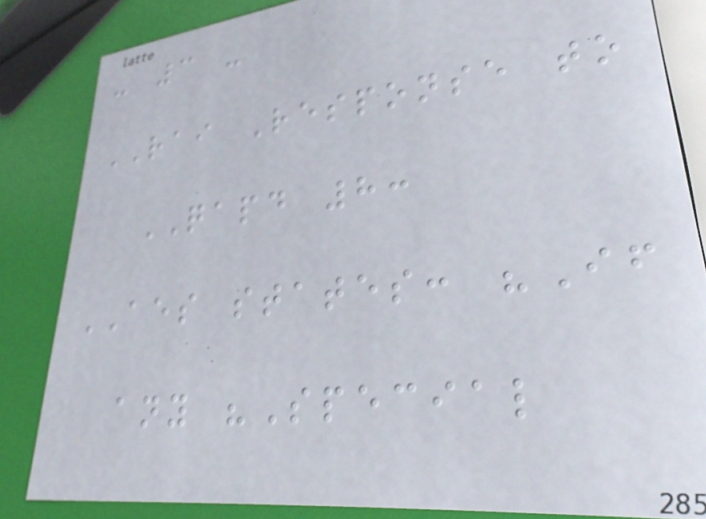- 3 -
RAI Response to
QAPD 8:
AES states: "If
any "Special
